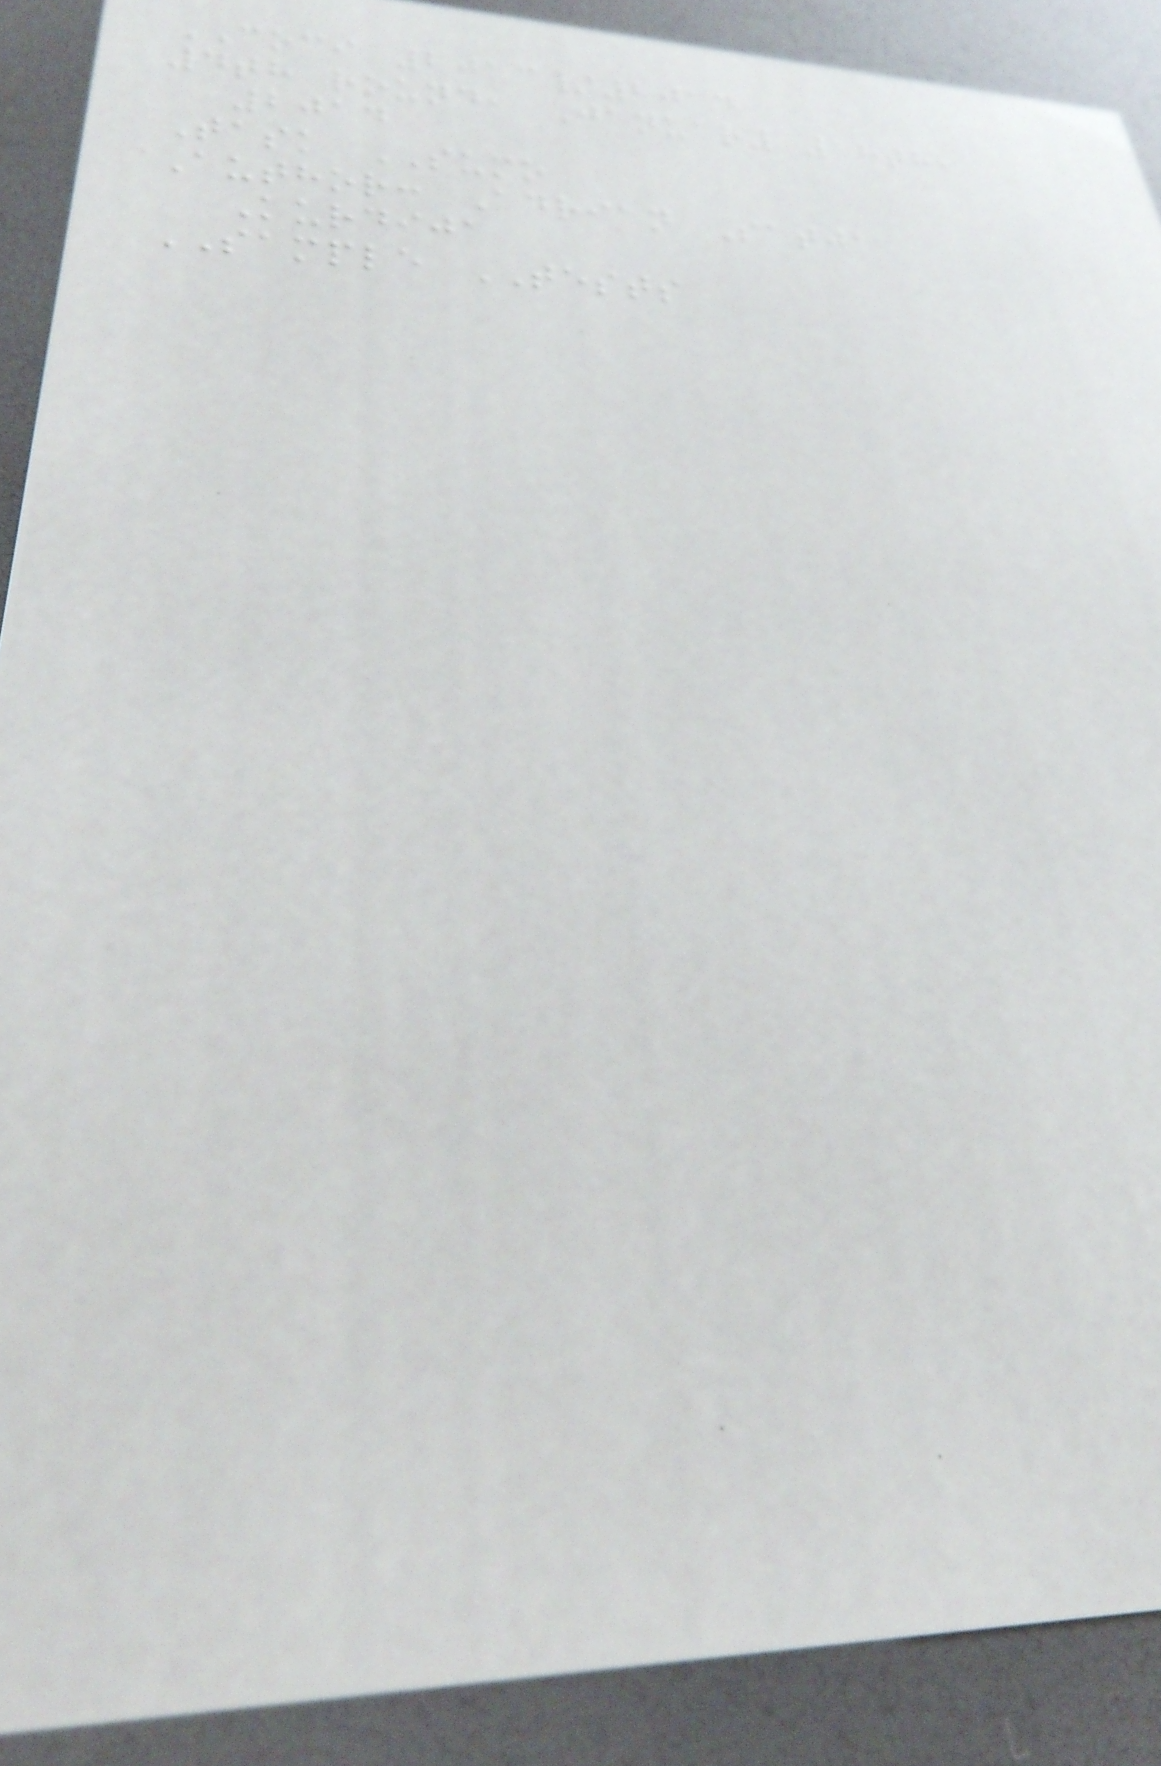COCI 2013/2014
4th round, January 18th,
2014
Task SUMO
Author: Adrian Satja
Kurdija
SAMPLE TESTS
